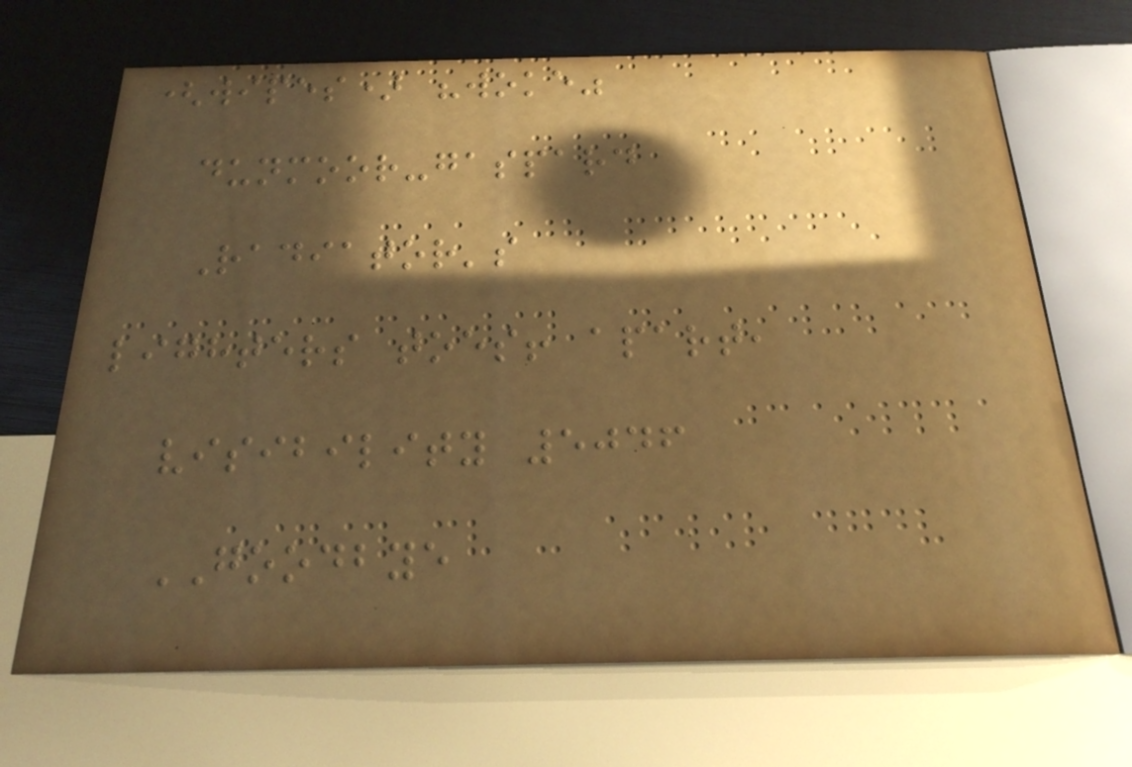(wipes) "woke"
dunmoor-gaspard
Radiator's
lighters toes! apart,
visibility 5046
GOODBYE
